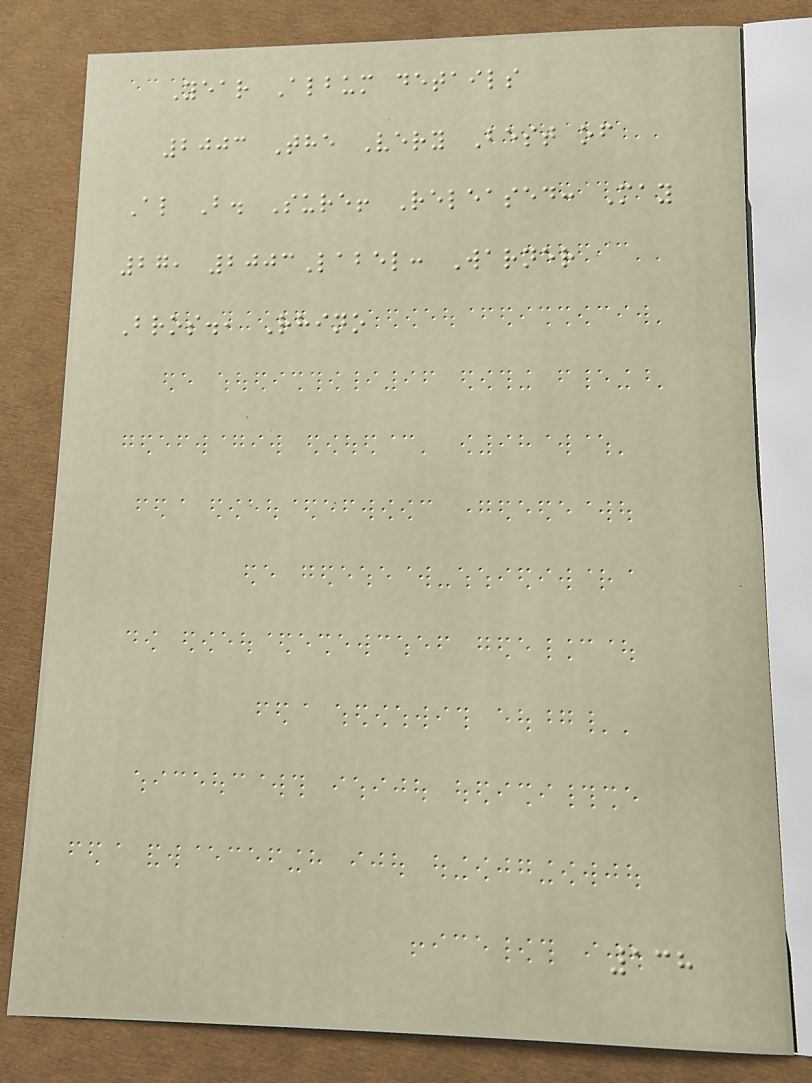Year Album details
2003 The Very Best of
Al B. Sure! Released: May
27, 2003Label: Warner
Bros., Rhino
138
